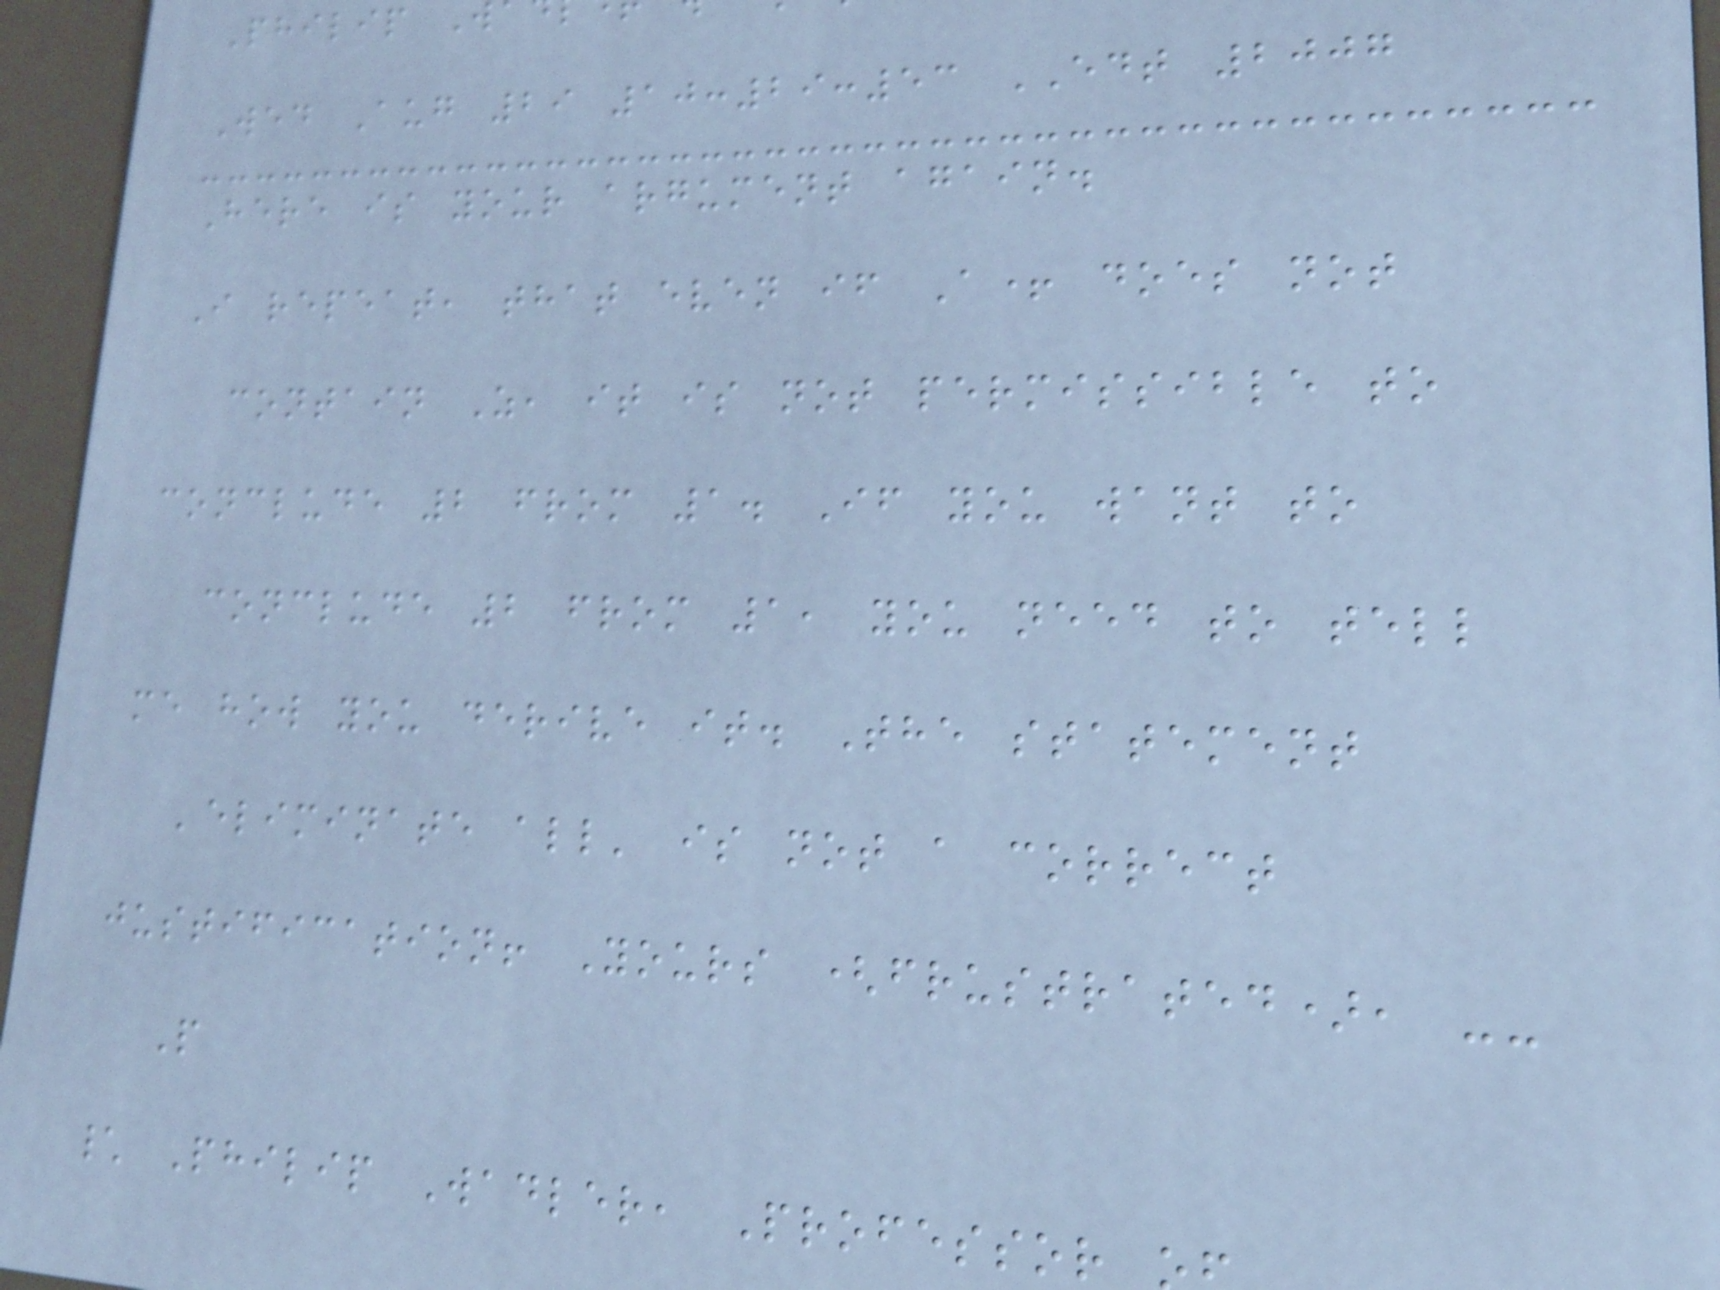Philip W
Wed Aug 29 10:29:53 EDT 2007
Here is your argument again.
I repeat, that even if A+ does not
contain Z, it is not permissible to
conclude 2 from 1. If you want to
conclude 2 from 1, you need to tell
me how you derive it. The statement
'eliminate all' is not a correct
justification! Yours (frustrated), --
P
\ Philip Wadler, Professor
